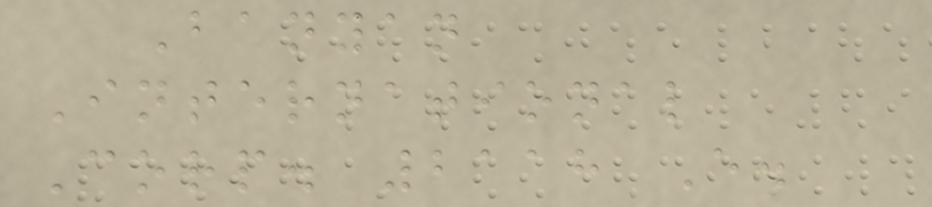Banyan
International
Corp. 2118 E.
